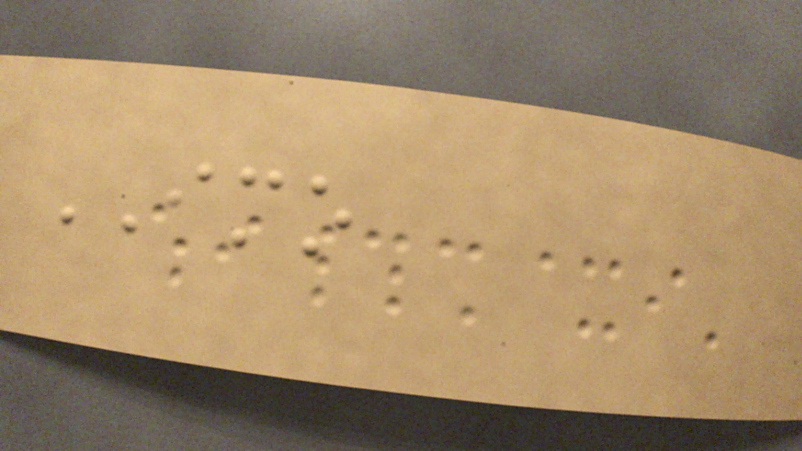IMO
